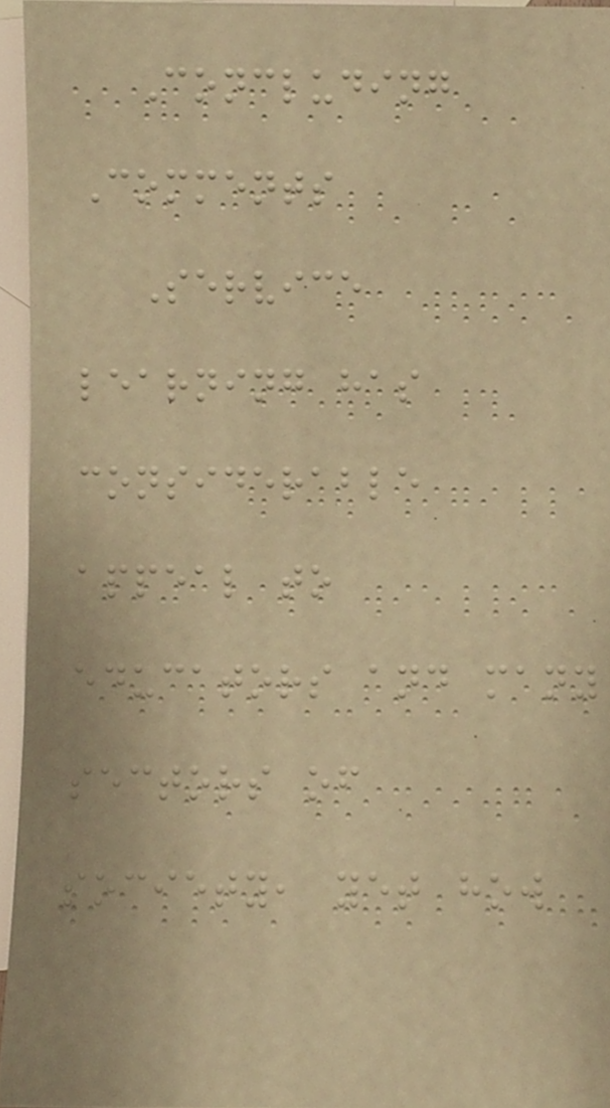Concluding
Comments
Service
learning has
considerable
appeal to
educators and many
sectors of
society, yet how
